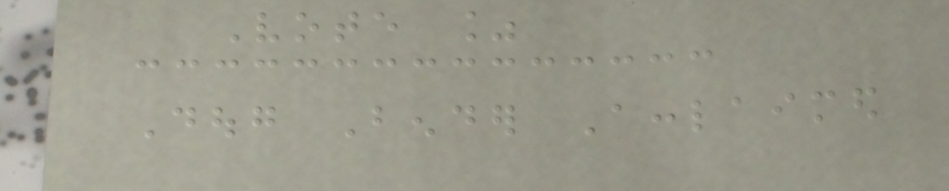Vote %
Doug Bender Acclaimed
